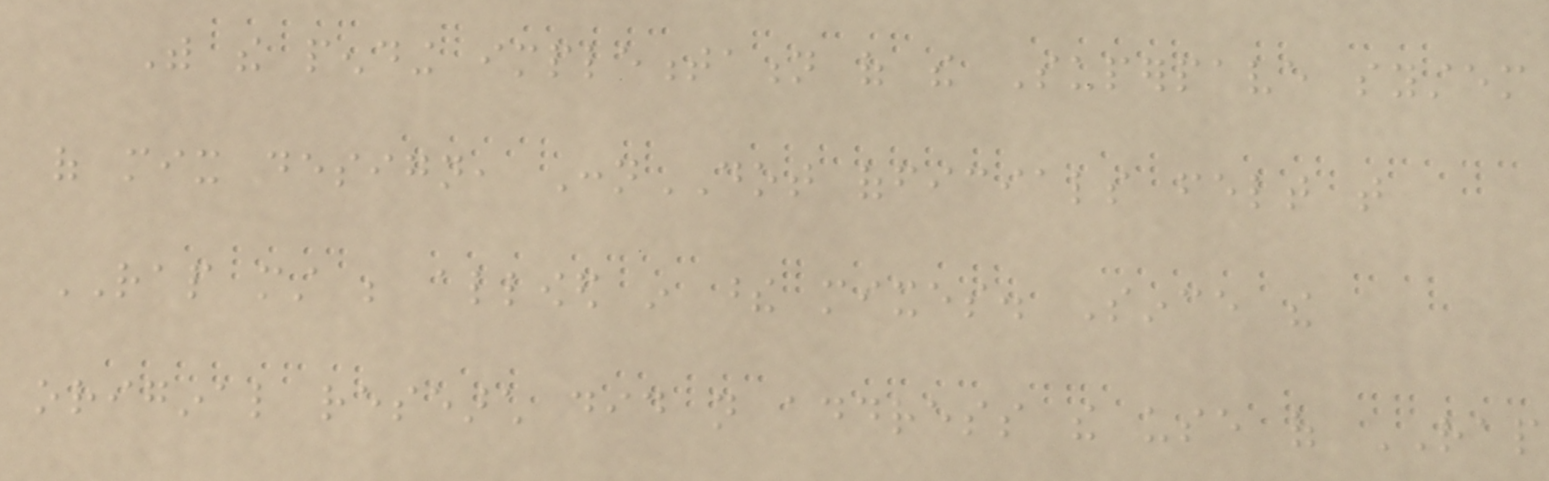With the pending implementation of the Superpave system
of mix design, ConnDOT officials felt that
RAP must be allowed in these mixes. Since the
original research did not address the use of RAP
